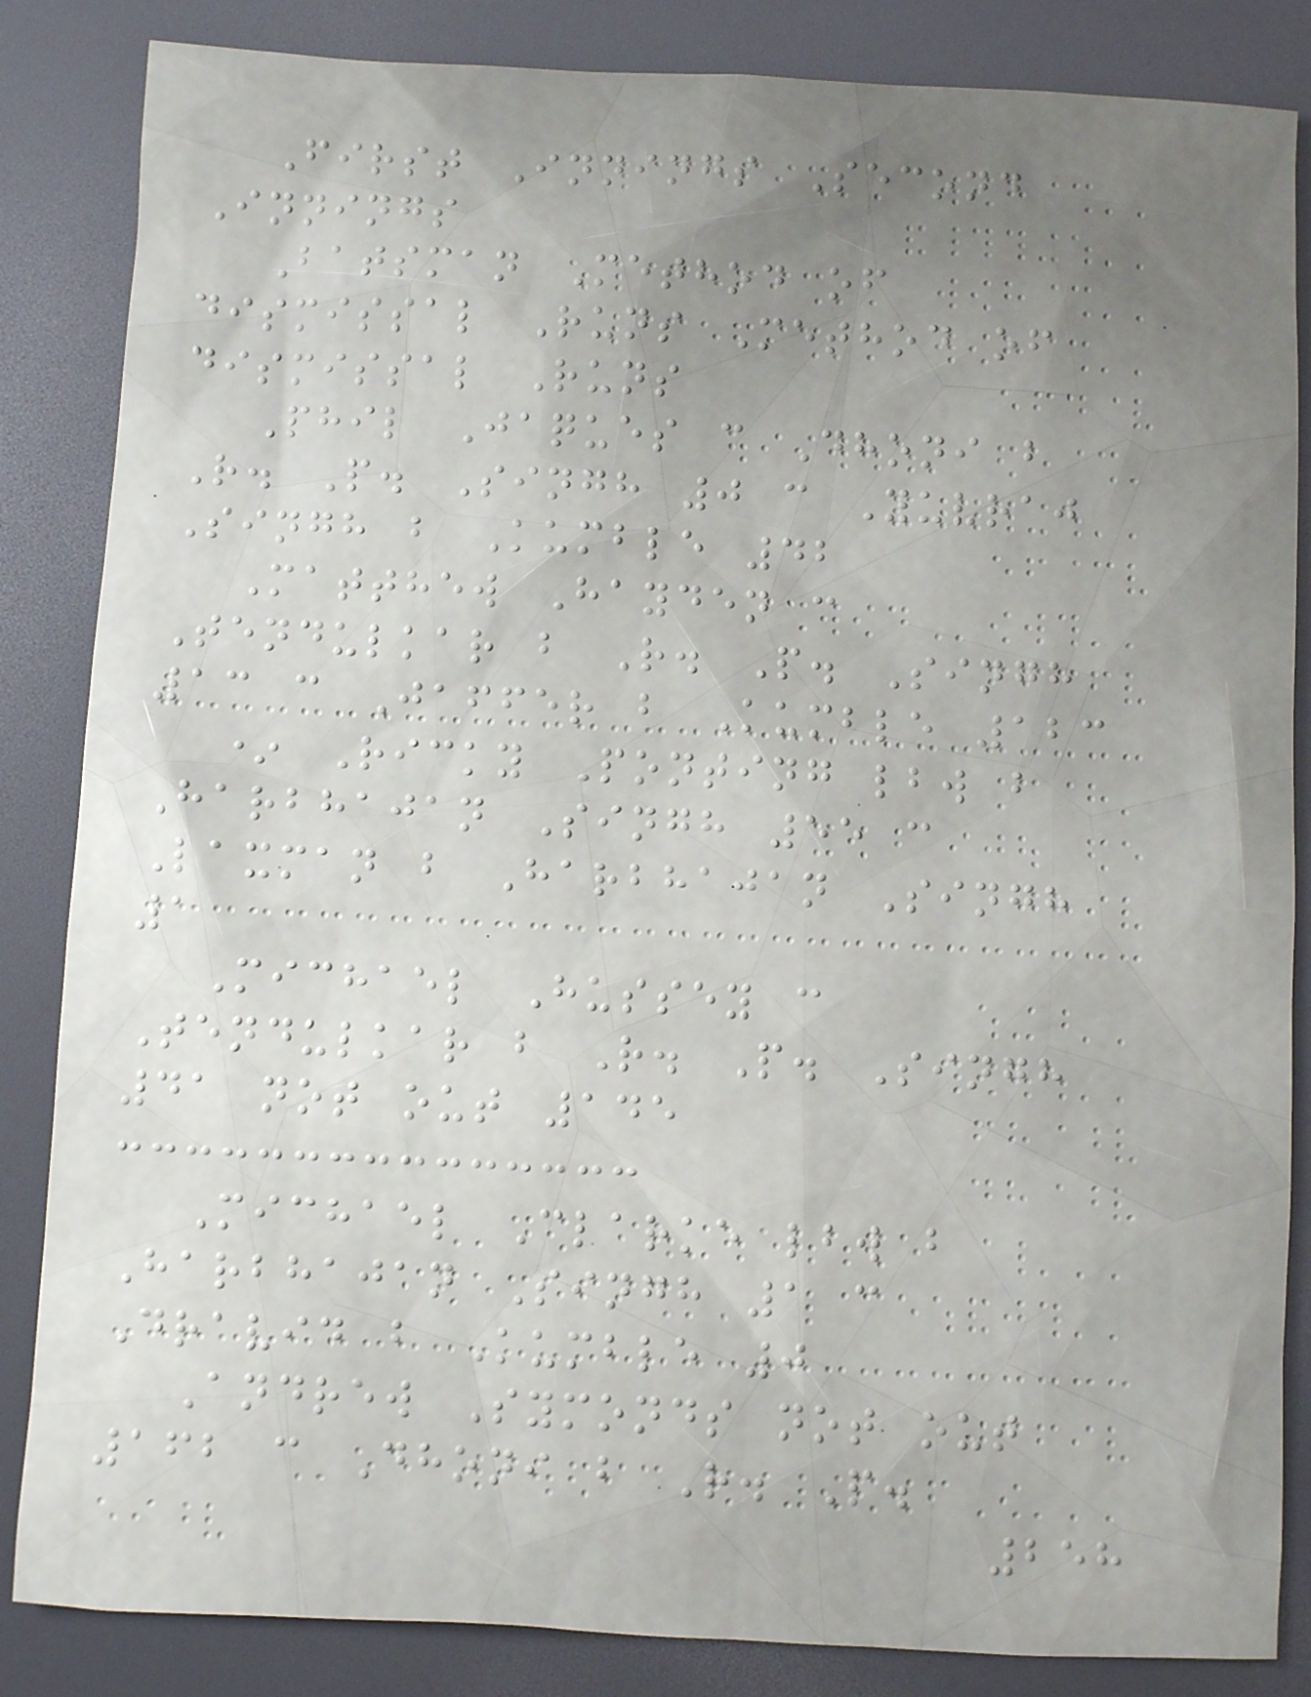First Innings Second
Innings
Batsman Method of
dismissal Runs Method of
dismissal Runs
Phil Jaques c Dhoni b
R. P. Singh 0 c Yuvraj
Singh b Kumble 42
Matthew Hayden c
Tendulkar b R. P. Singh
13 c Jaffer b Kumble 123
* Ricky Ponting lbw b
Harbhajan Singh 55 c
Laxman b Harbhajan Singh
1
Michael Hussey c
Tendulkar b R. P. Singh
41 not out 145
Michael Clarke lbw b
Harbhajan Singh 1 c
Dravid b Kumble 0
Andrew Symonds not out
162 c Dhoni b R. P.
258
